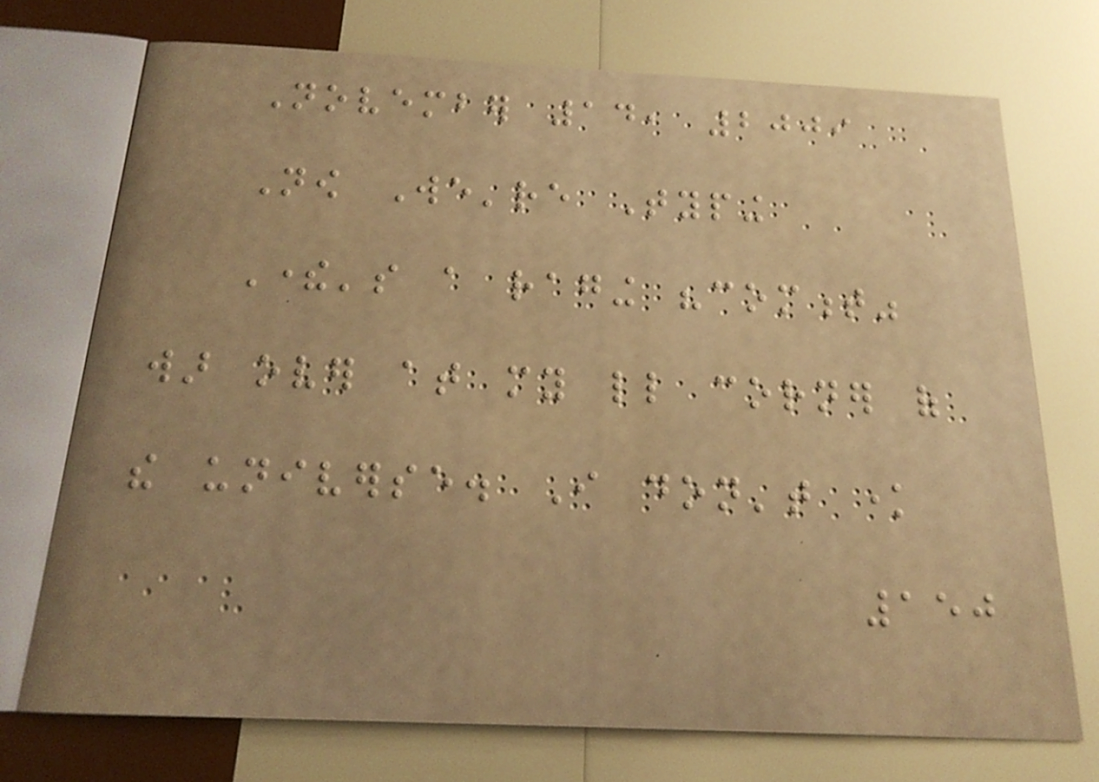November 14, 2009
Now We're Typing
There's a raging "comment"
war over at my little corner of
the universe. I don't know
150
